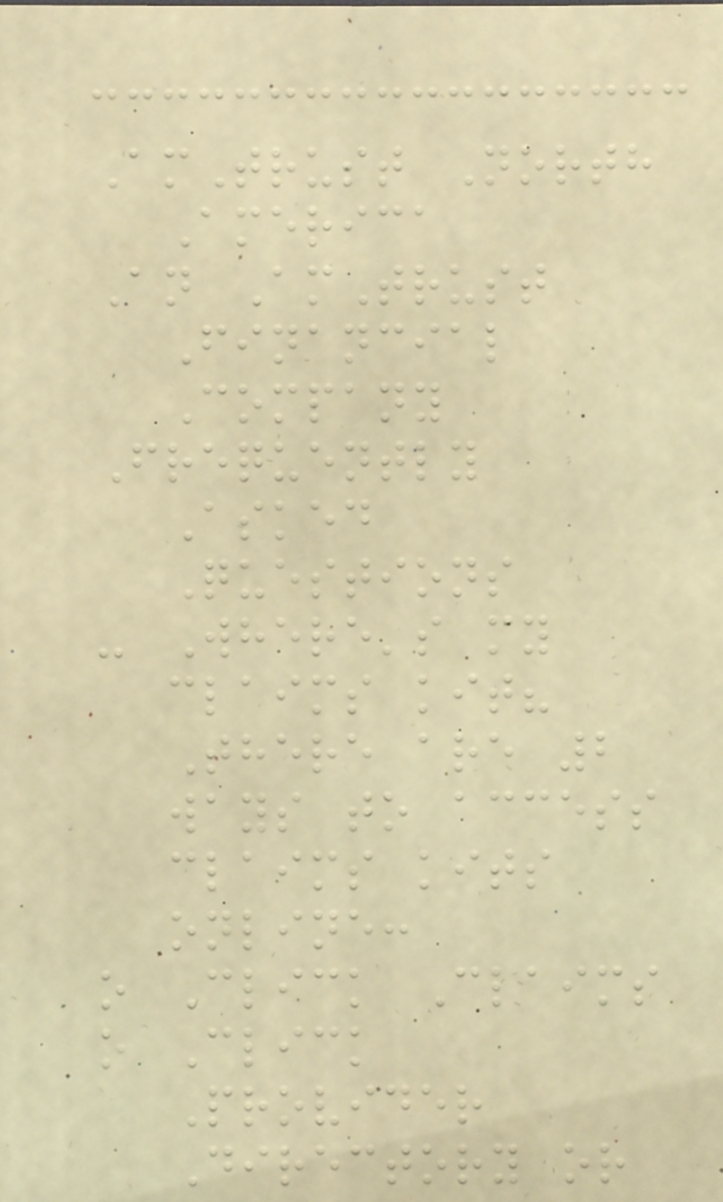AmTrust North
America
An AmTrust
Financial
Company
Frequently
Asked
Questions
- Where's my
claims kit?
There are 2
ways to access
claims kits
online:
o Click Claims
o Click
Provider
Directory or
